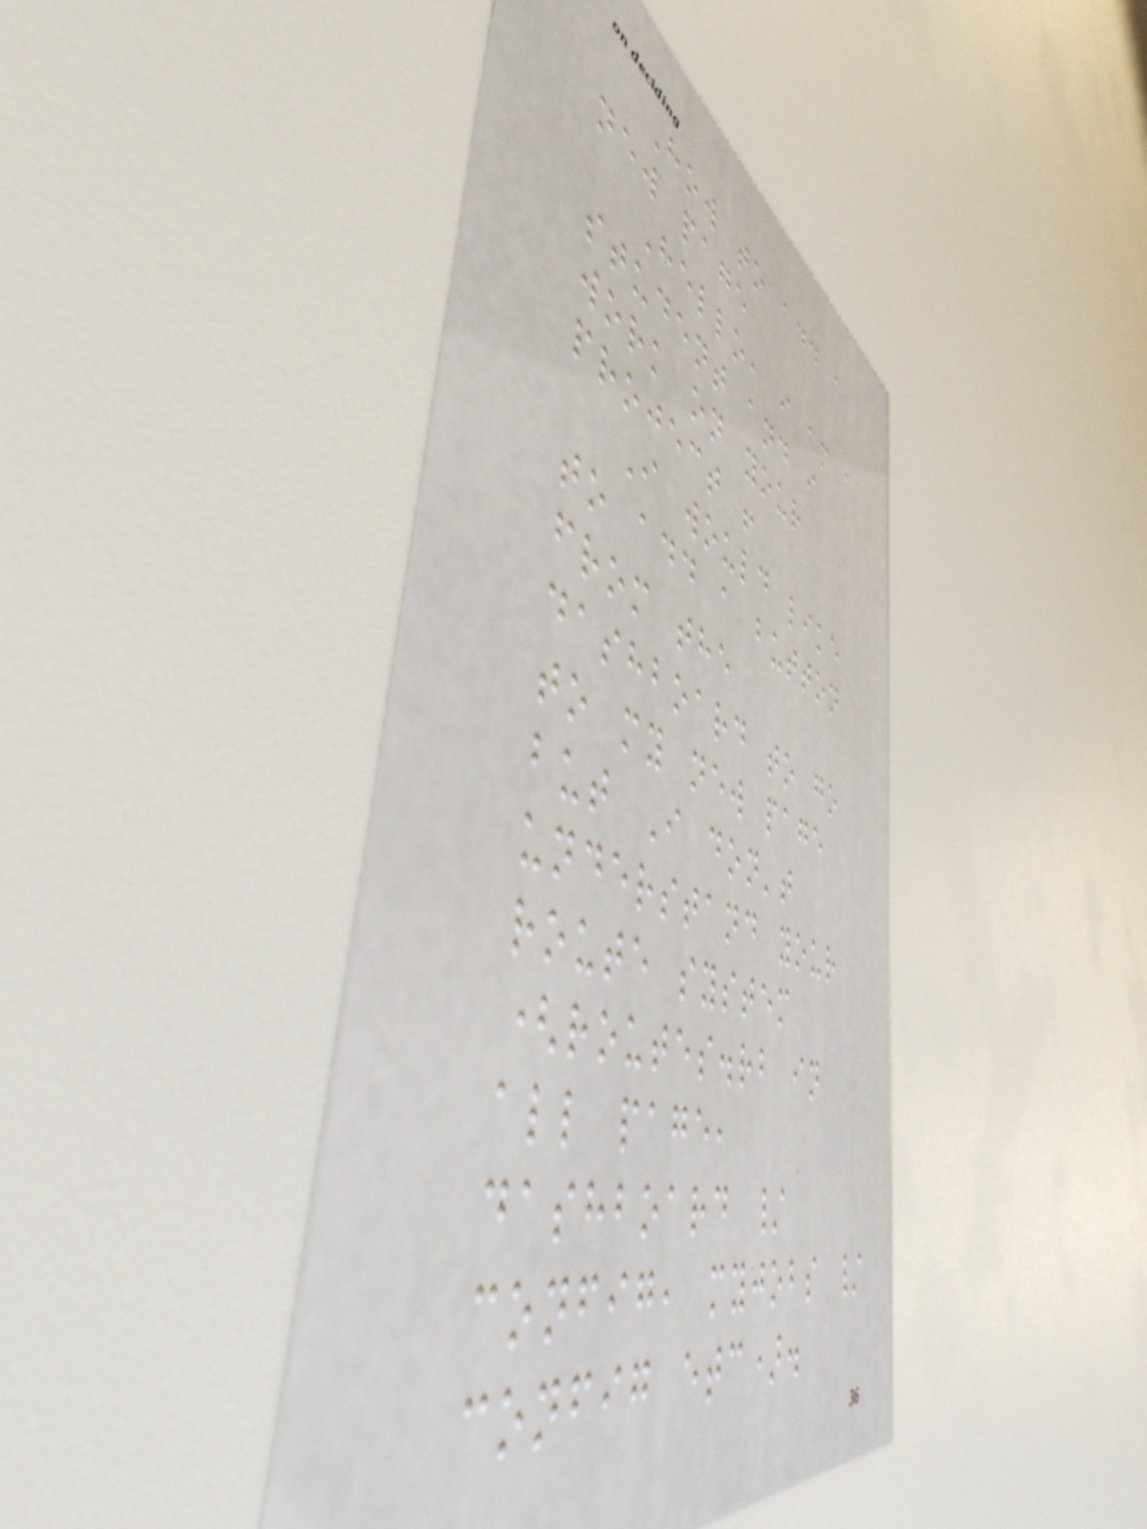How to add a
new page
Hello, i am a
student and i
work on your
project !
I would like
to add a button
from the
dashboard to go
to my new page
but I don't
understand your
route system
(routes.rb in
all page,
dashboard /
config, myjobs /
config etc).
